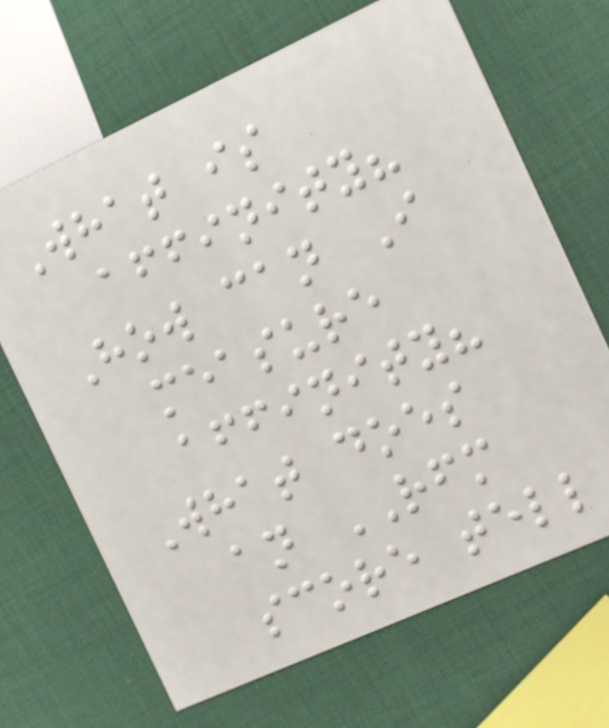What is
affinity?
How can I
measure
affinity?
What does
an RFM
score tell
